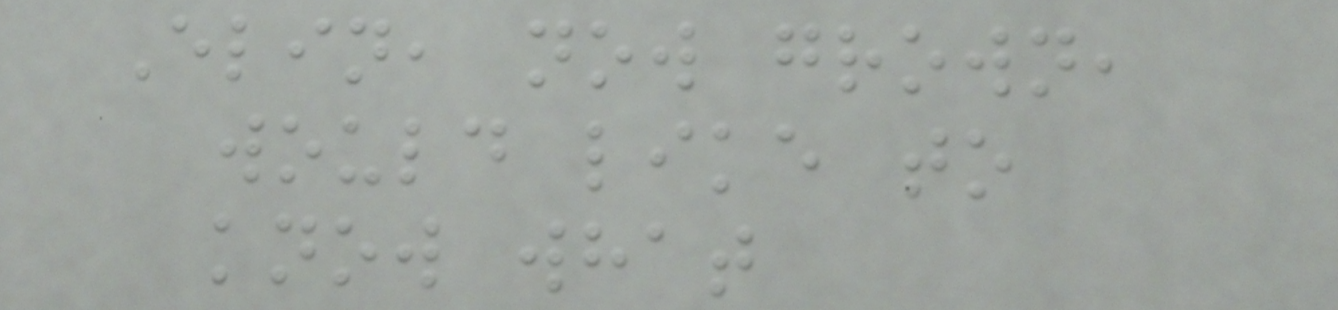Elin, now grown,
would like to
know what
